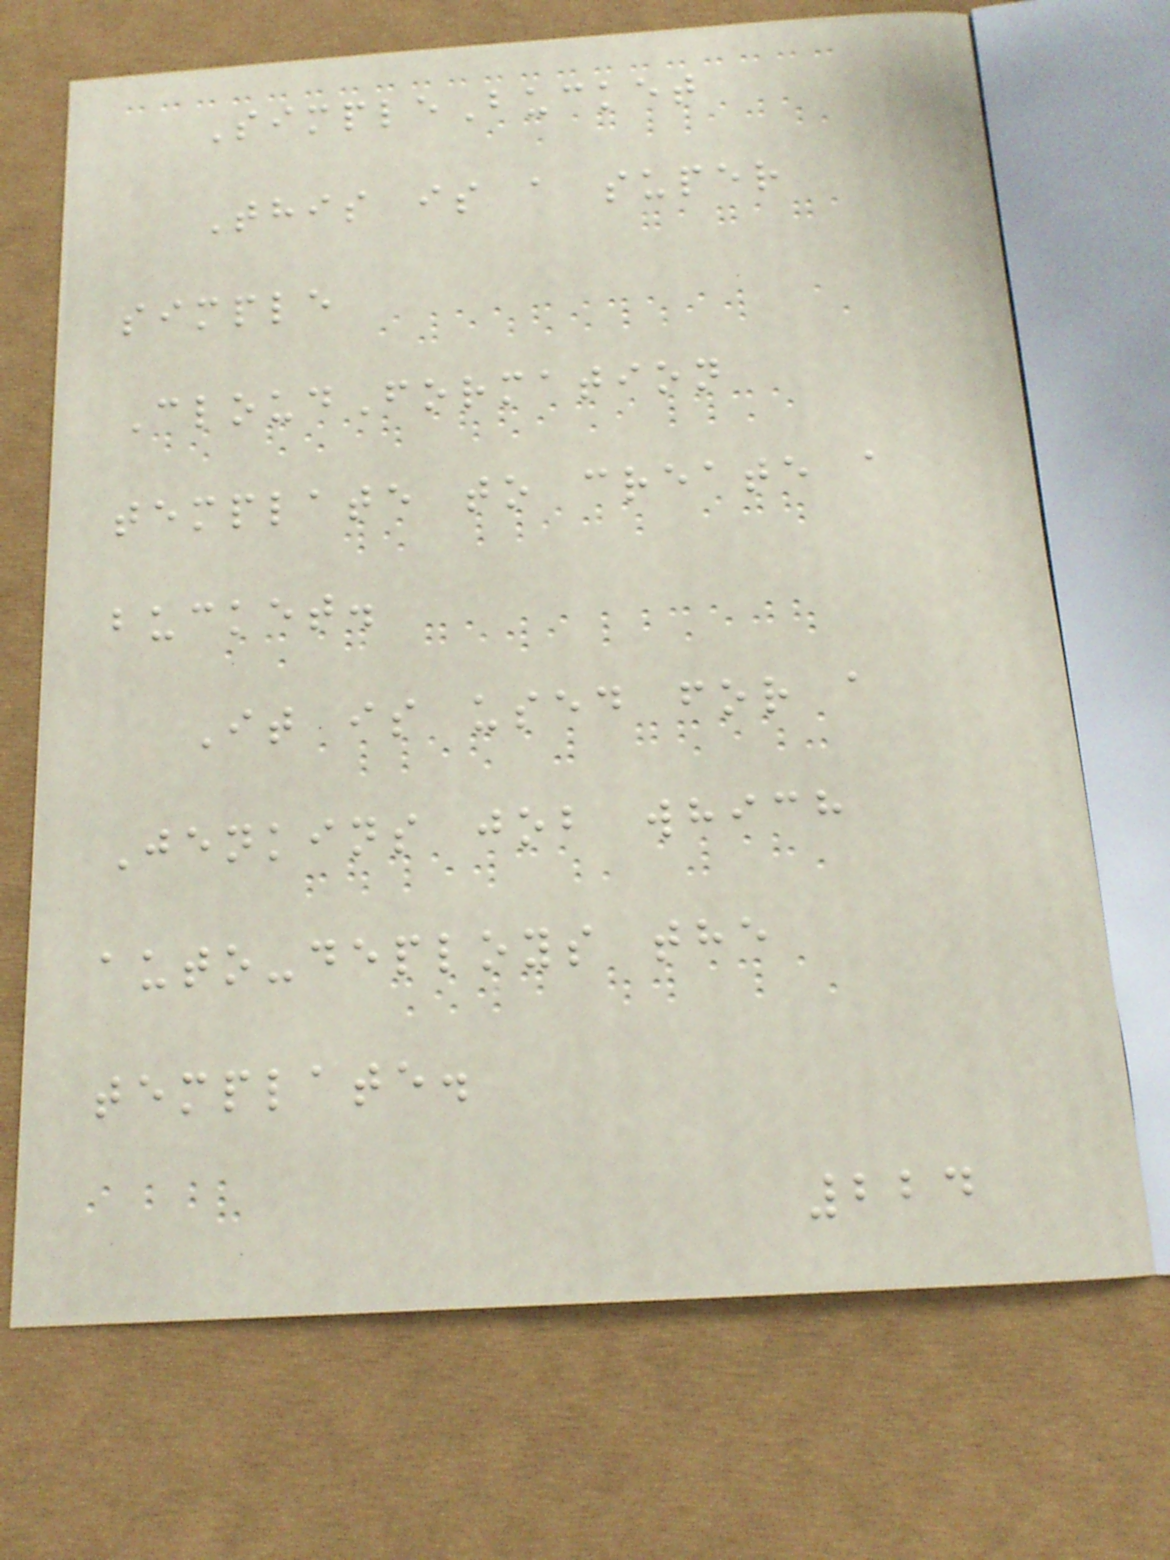SimpleBucket
This is a super
simple
CloudFormation
template to create a
bucket.
It is used for a
Jenkins job which
auto-deploys the
template.
224
